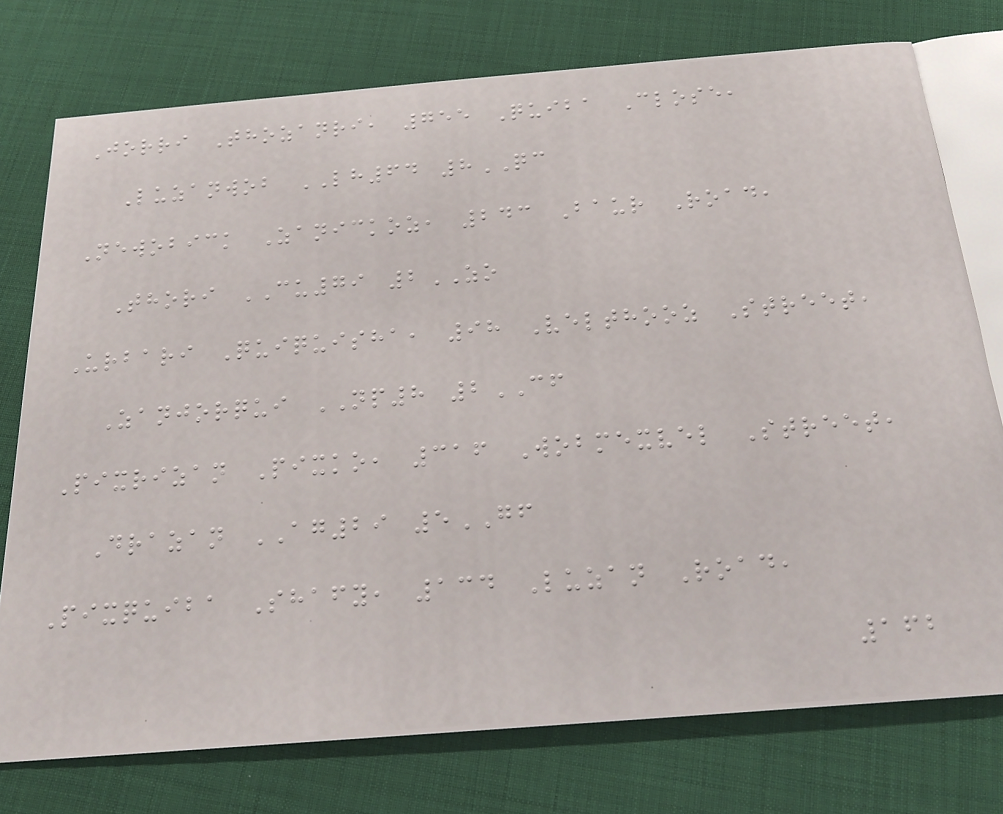Jorri Thozanri, 755 Quiba Close,
Luzanwob LH64 8QC
Newobick Zanickoz, 243 Baur Road,
Thori CU79 2ZO
Urbari Quiquisha, 98 Velthooz Street,
Zanjorqui NP8 2CF
Pixrizan Pixko, 316 Wobmexvel Street,
Drazan AG29 5GF
Pixquiba Shafy, 134 Luzan Road,
162
